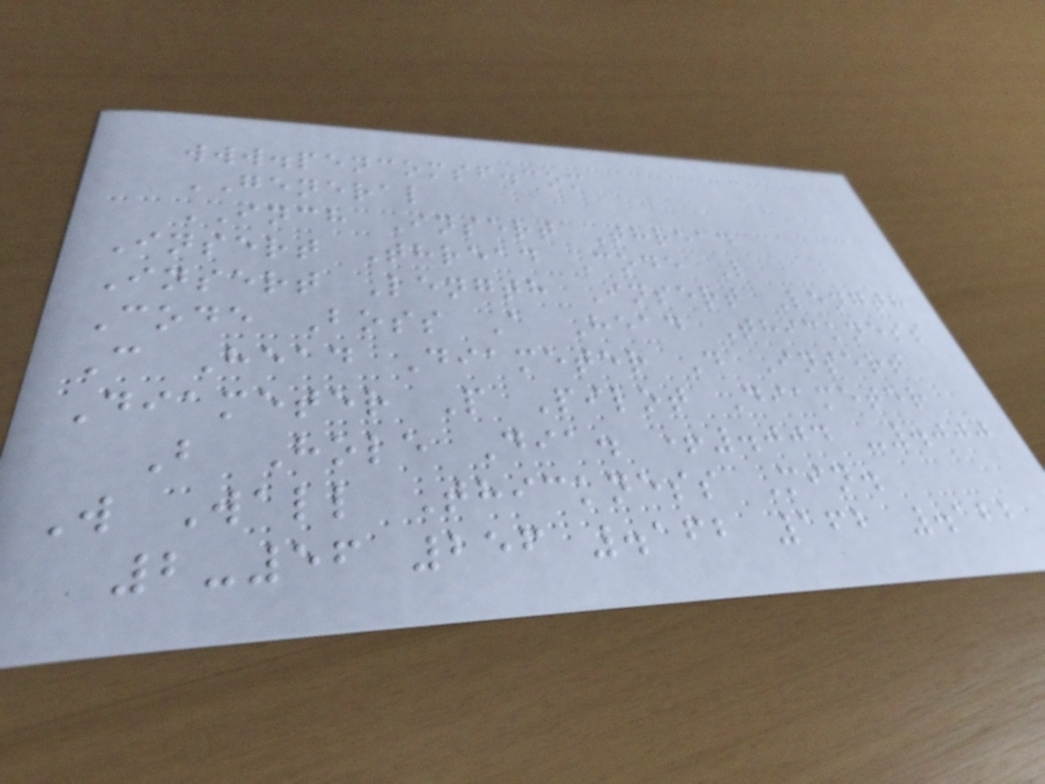www.pencomsf.com
GENERAL
INCH Insert Thread
Insert Thread Code L
Insert Length Insert Length
Code Boss A Head Thickness
C Head Diameter D Insert
Diameter P Pilot Diameter
B Hole Dia. +.004 -.000
W Wall Thickness Min.
2-56 256 .162 162 .122
